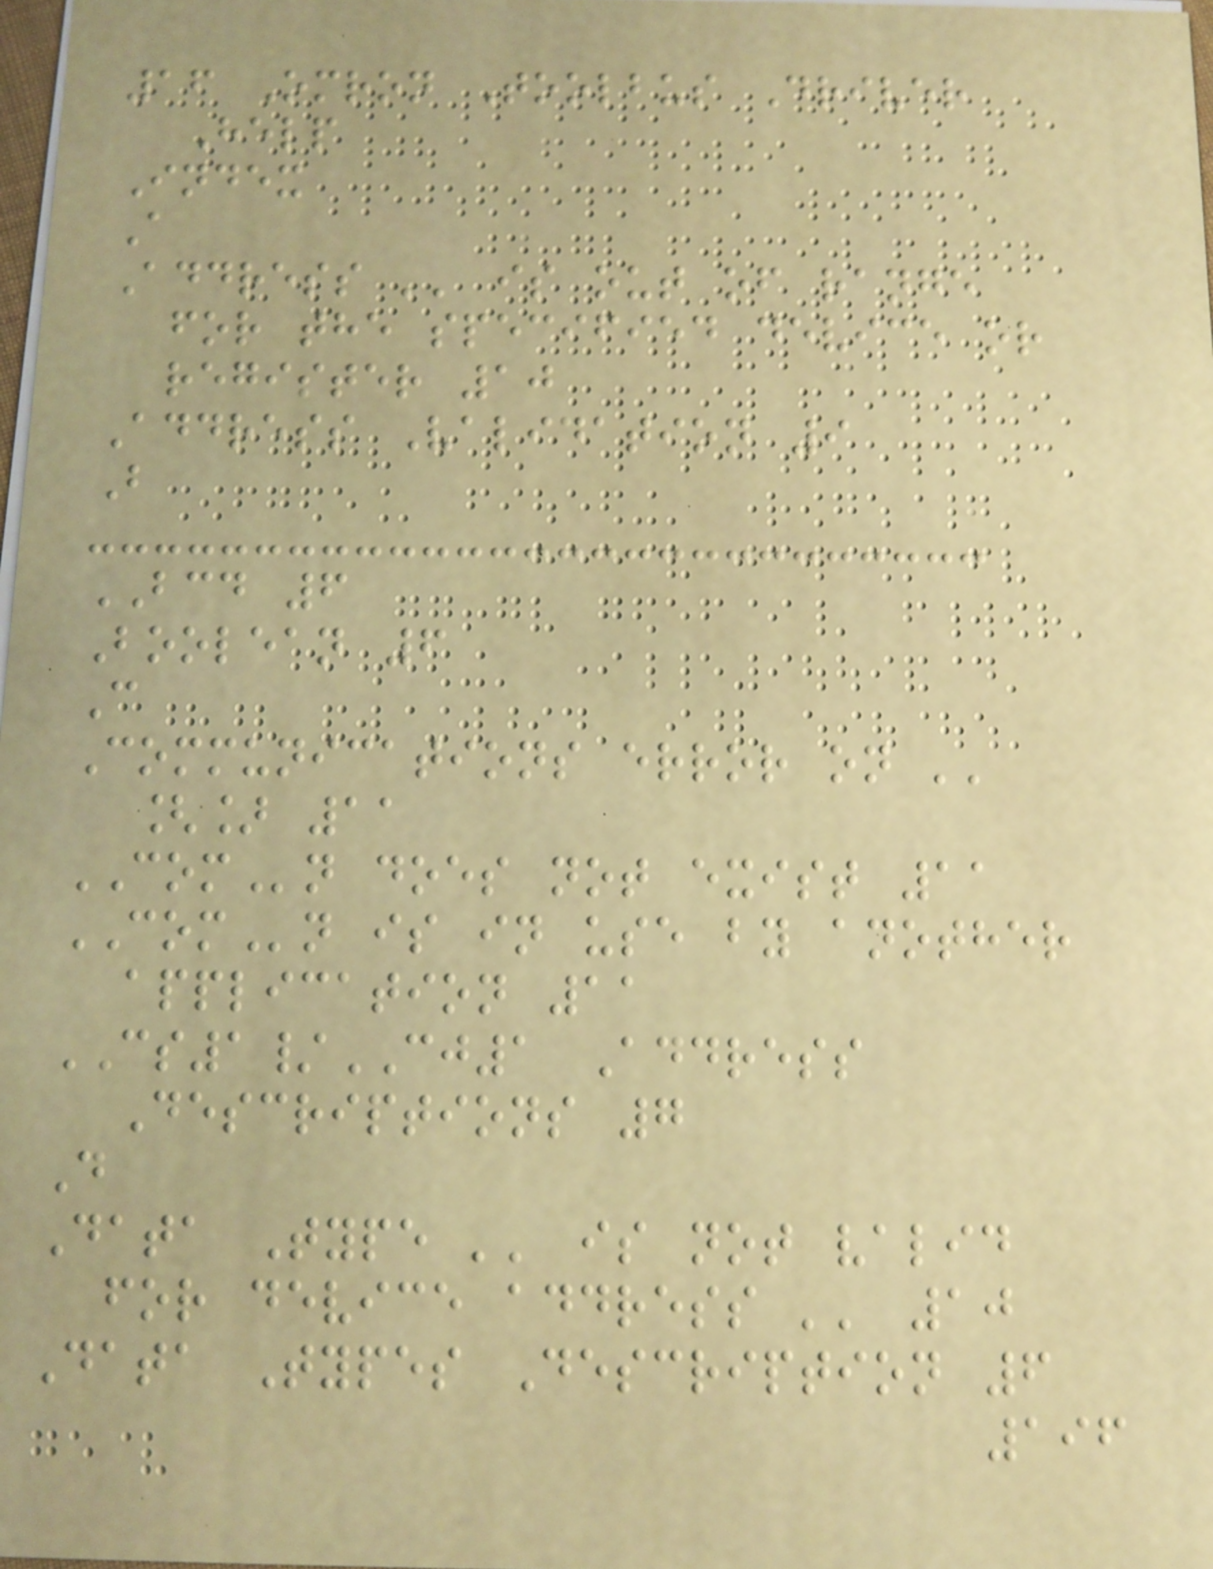16 Omron Toolbus Driver
Help
Index
A
Address '' is out of range
for the specified device or
register 10
Address Validation 9
B
BCD 6
Boolean 6
C
Communications error on ''
[] 11
COMn does not exist 11
COMn is in use by another
application 11
CS1/CJ1 Address
Descriptions 7
D
Data Type '' is not valid
for device address '' 10
Data Types Description 6
196
